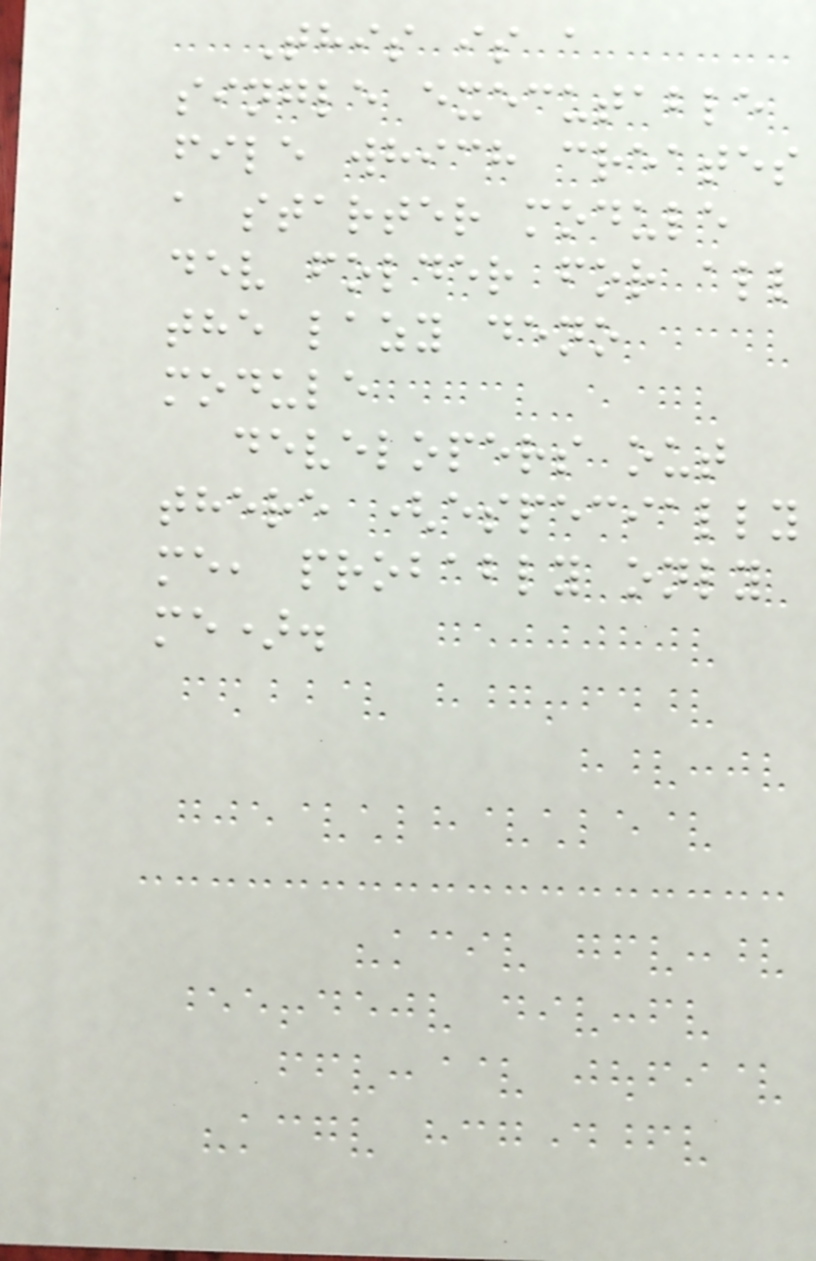This is a
single executable
file which creates
a starter module
dev folder for all
the lazy deno
module
developers out
there (especially
me, probably only
me).
